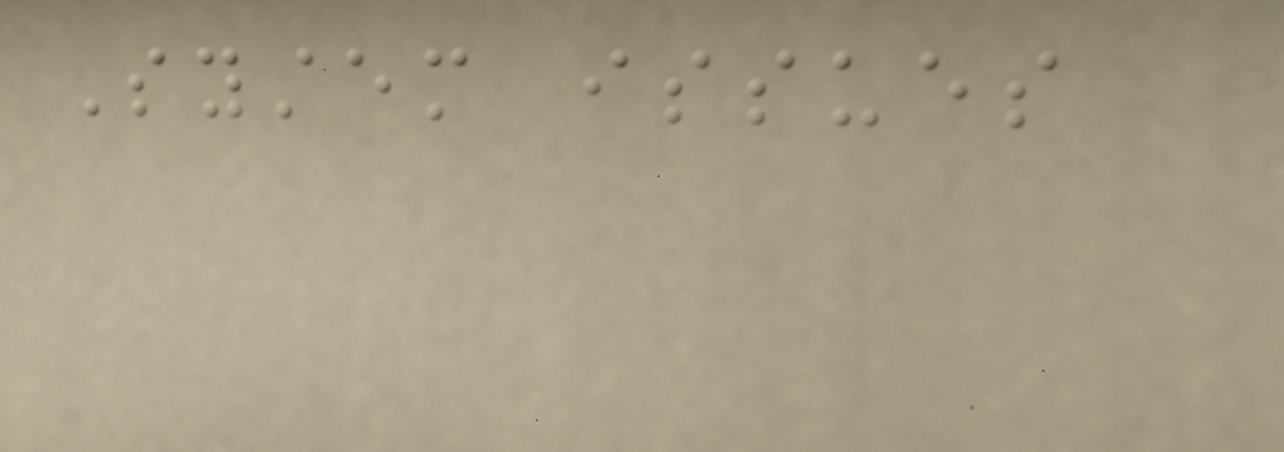System issues
